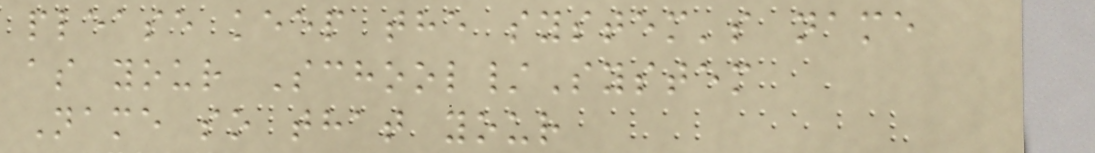please keep the system's name
as your School/System
Name so that your
